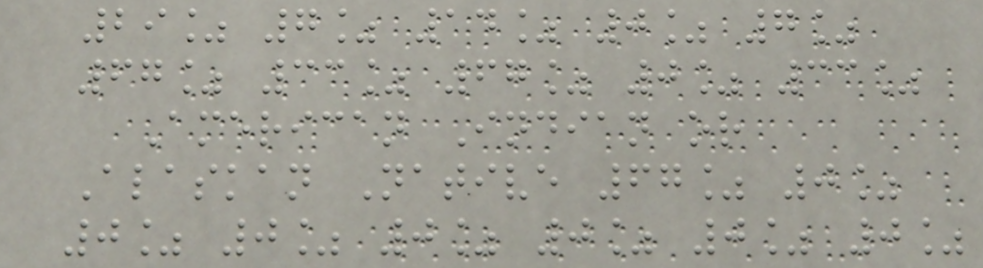29% 7% 14% 0% 7%
67% 33% 67% 0% 33%
American Indian or
Alaskan Native 67% 0%
0% 0% 0% 0% 0% 0%
